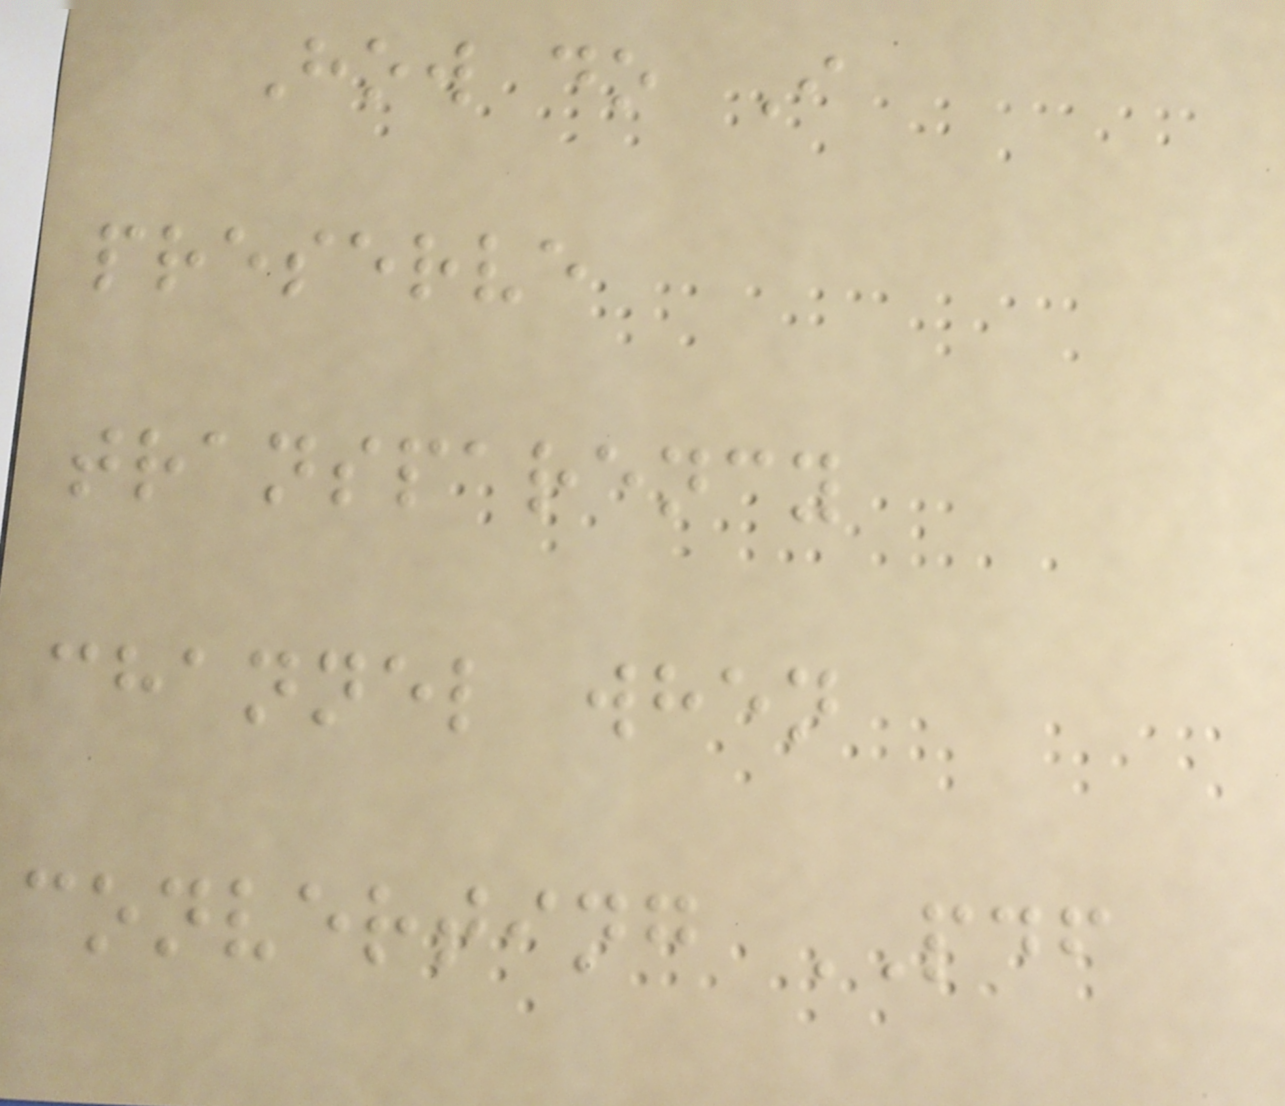How do I
preserve
transparency
channel when
converting PDF
